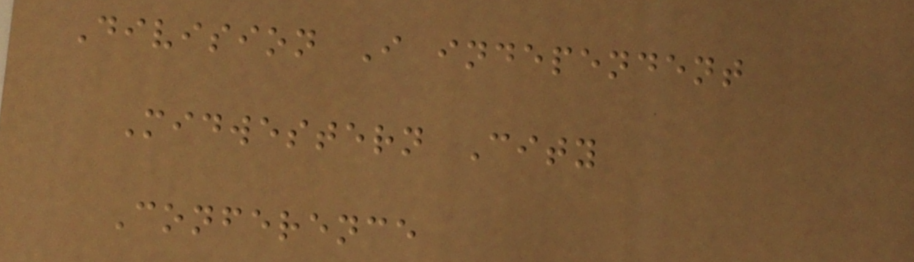Division I independent
Midwestern City
Conference
